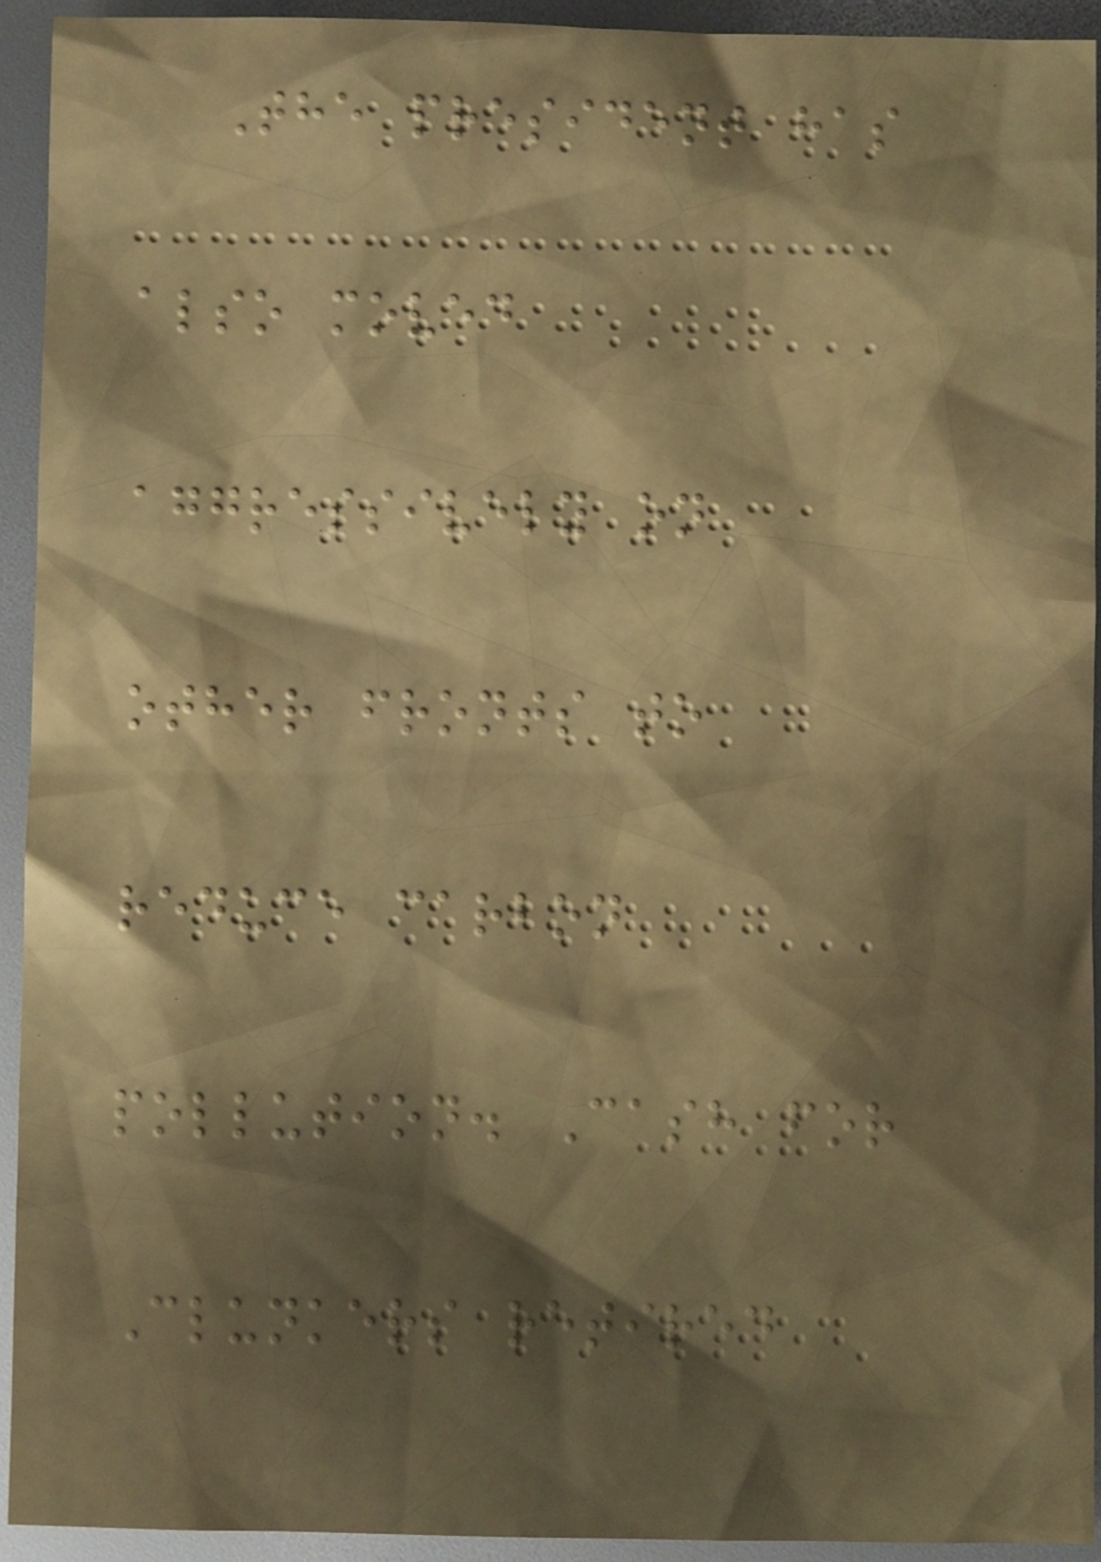The president has
also moved
aggressively on
other fronts to
reduce carbon
pollution. Cash for
Clunkers retired
